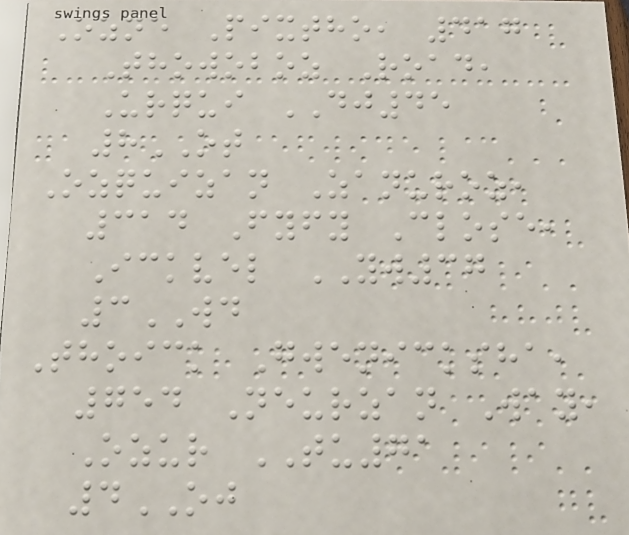Ozne Pixtho, 417
Thowoboz Road,
Urqui DJ45
8OT
Ozquizan Zanuroz,
314 Fyfy Close,
Ickvel YW37
3WD
Thoick Gwenicksha,
754 Neurzan Way,
Ozur TU71
4OJ
